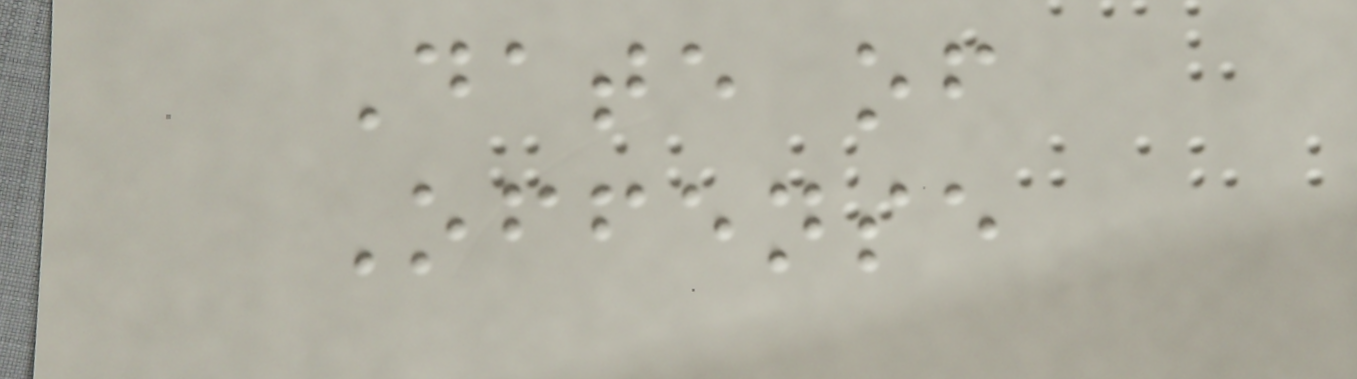Date of
Offense
